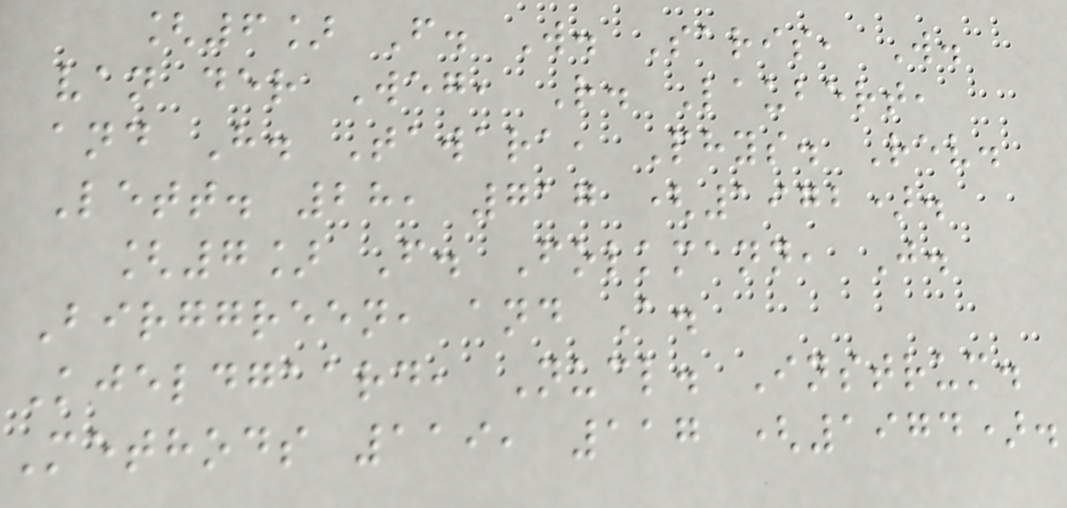[6] F. W. Saris, W.
van der Weg, R. Laubert,
and H. Tawara, Phys. Rev.
Lett. 28, 717 (1972).
[7] F. Folkmann, J.
Birggreen, and A.
Kjeldgaard, Nucl. Instrum.
Methods 119, 117 (1974).
